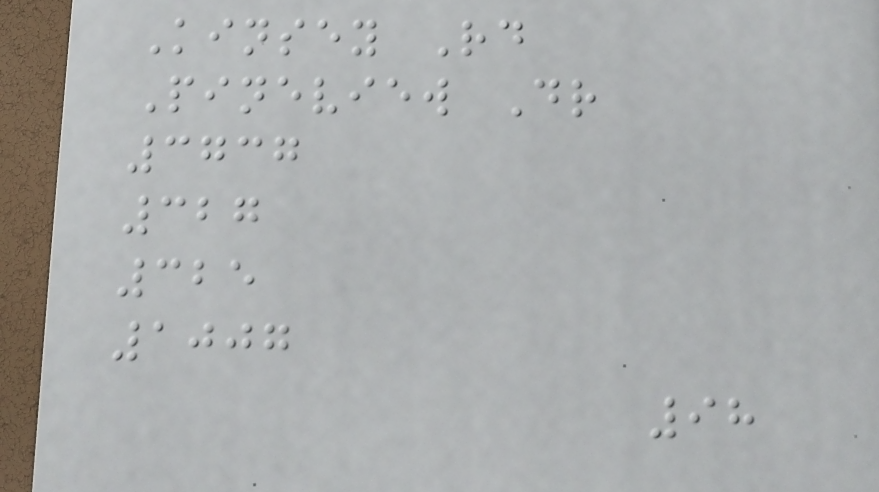Kinsey Rd
Pineview Dr
3737
327
325
1007
98
